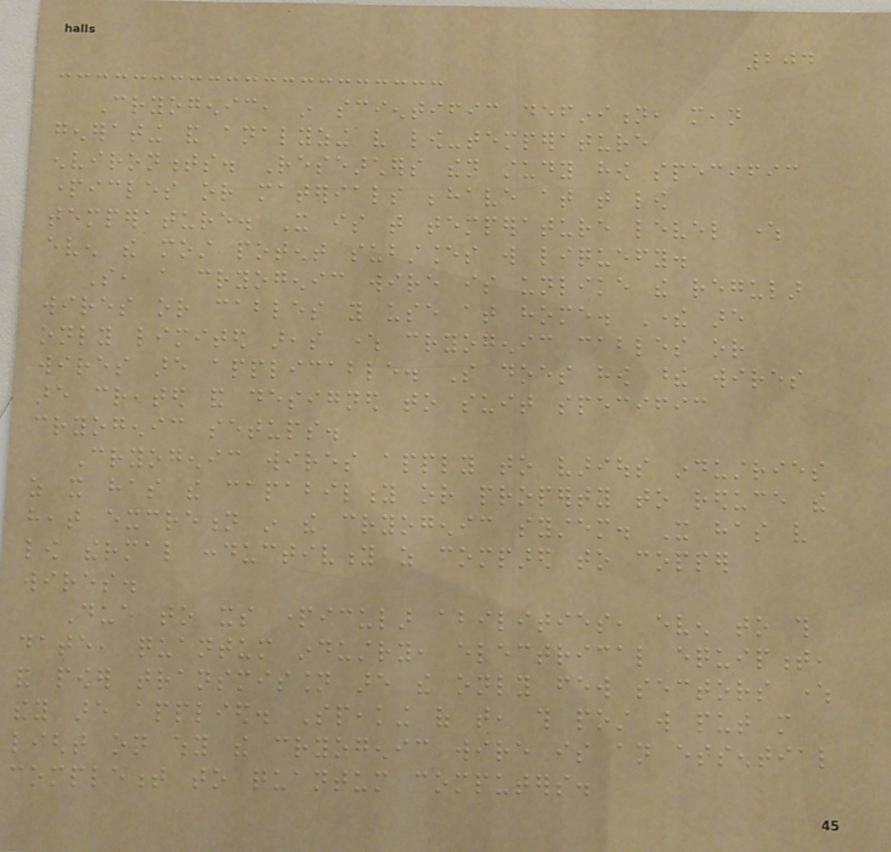204
Cryogenic, in scientific definition, mean
generating and analyzing very low-temperature
environments. Researchers then study how specific
particles or materials behave at that low
temperature. It is that temperature level where
even the most potent substances will liquefy.
So, a cryogenic wire is unlike the regular
wires or cables you use at home. There are
only limited areas where cryogenic cables or
wires are applicable. So does how these wires
are created and designed to suit specific
cryogenic setups.
Cryogenic wires apply to various industries
as it has the capability or property to reduce the
heat excretion in the cryogenic system. It has very
low thermal conductivity as compared to copper
wires.
Due to its particular abilities, even to this
date, quantum industry, electrical equipment,
and power transmission are the only few sectors where
they are applied. Speaking of that, this post will put more
light on why the cryogenic wire is an essential
complement to quantum computers.
